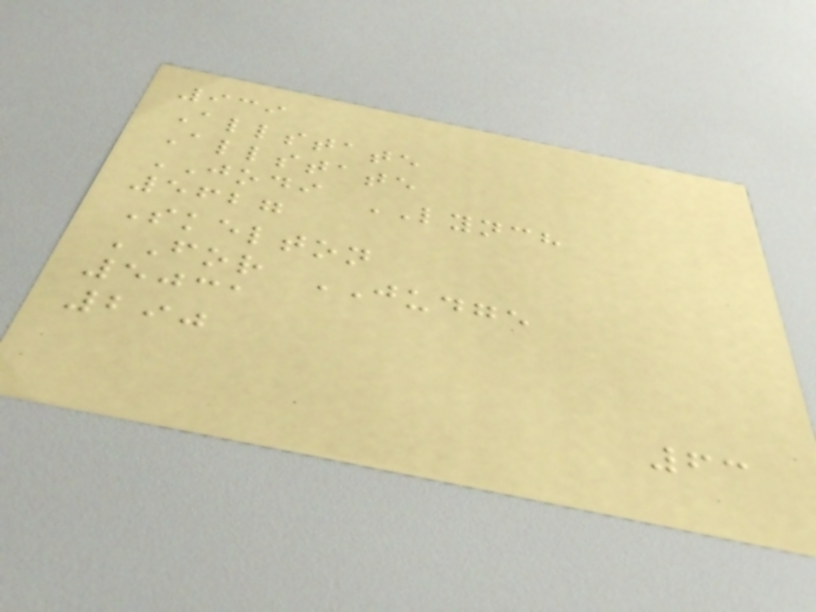939
Allstate
Allstate
JODI LYNCH
5627
Skelton
FOR JUDGE
5031
290
63
